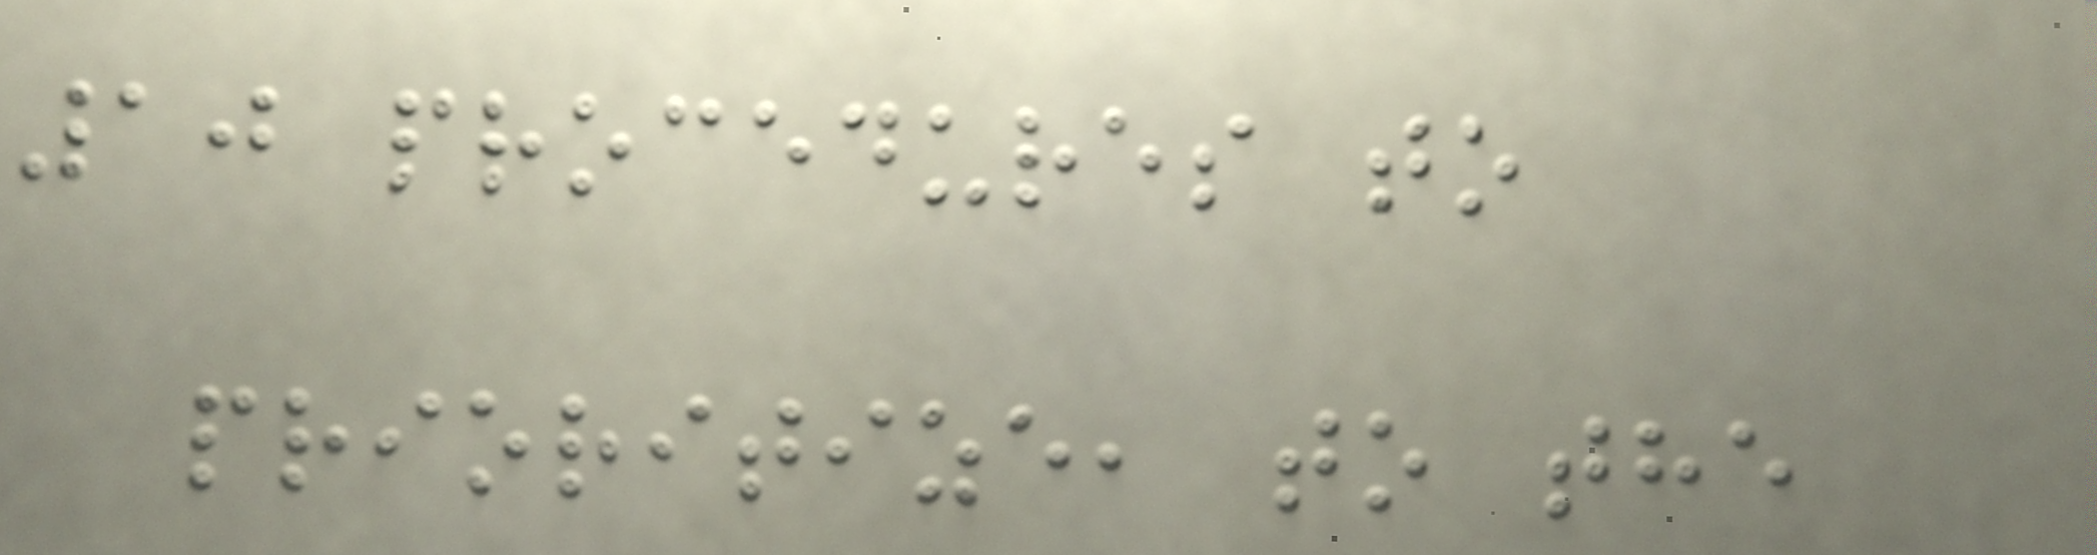10 procedures to
prioritize, to the
